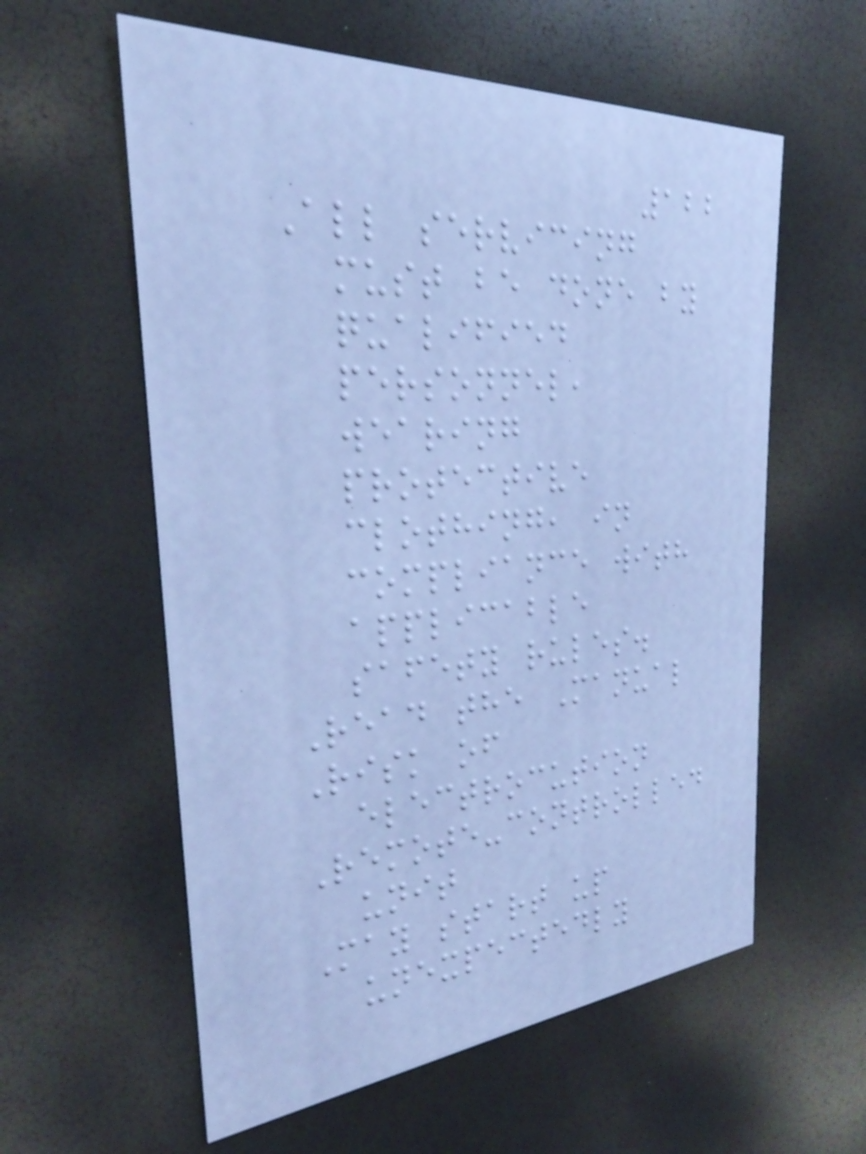122
All servicing
must be done by
qualified
personnel,
wearing
protective
clothing, in
compliance with
applicable
safety rules.
Read the Manual
Risk of
electrocution
Remote-controlled
unit
May start up
unexpectedly
